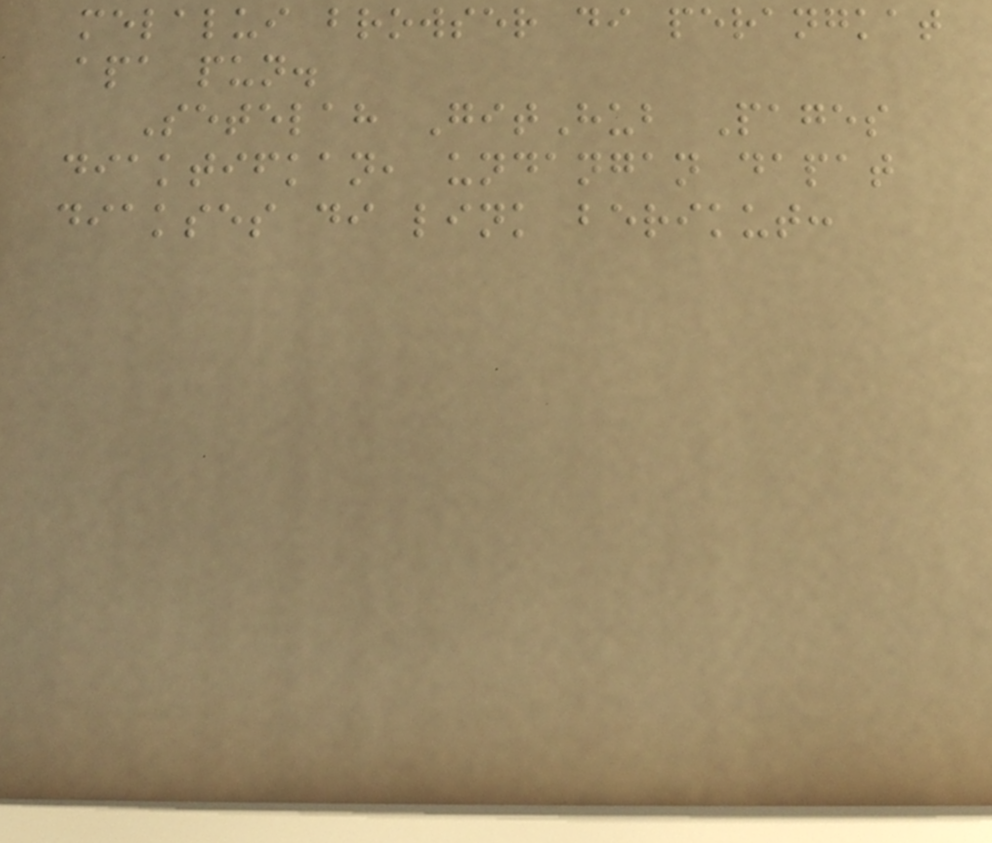melalui browser di perangkat
apa pun.
Setelah GitHub Pages
diaktifkan, undangan dapat
diakses di link berikut:
